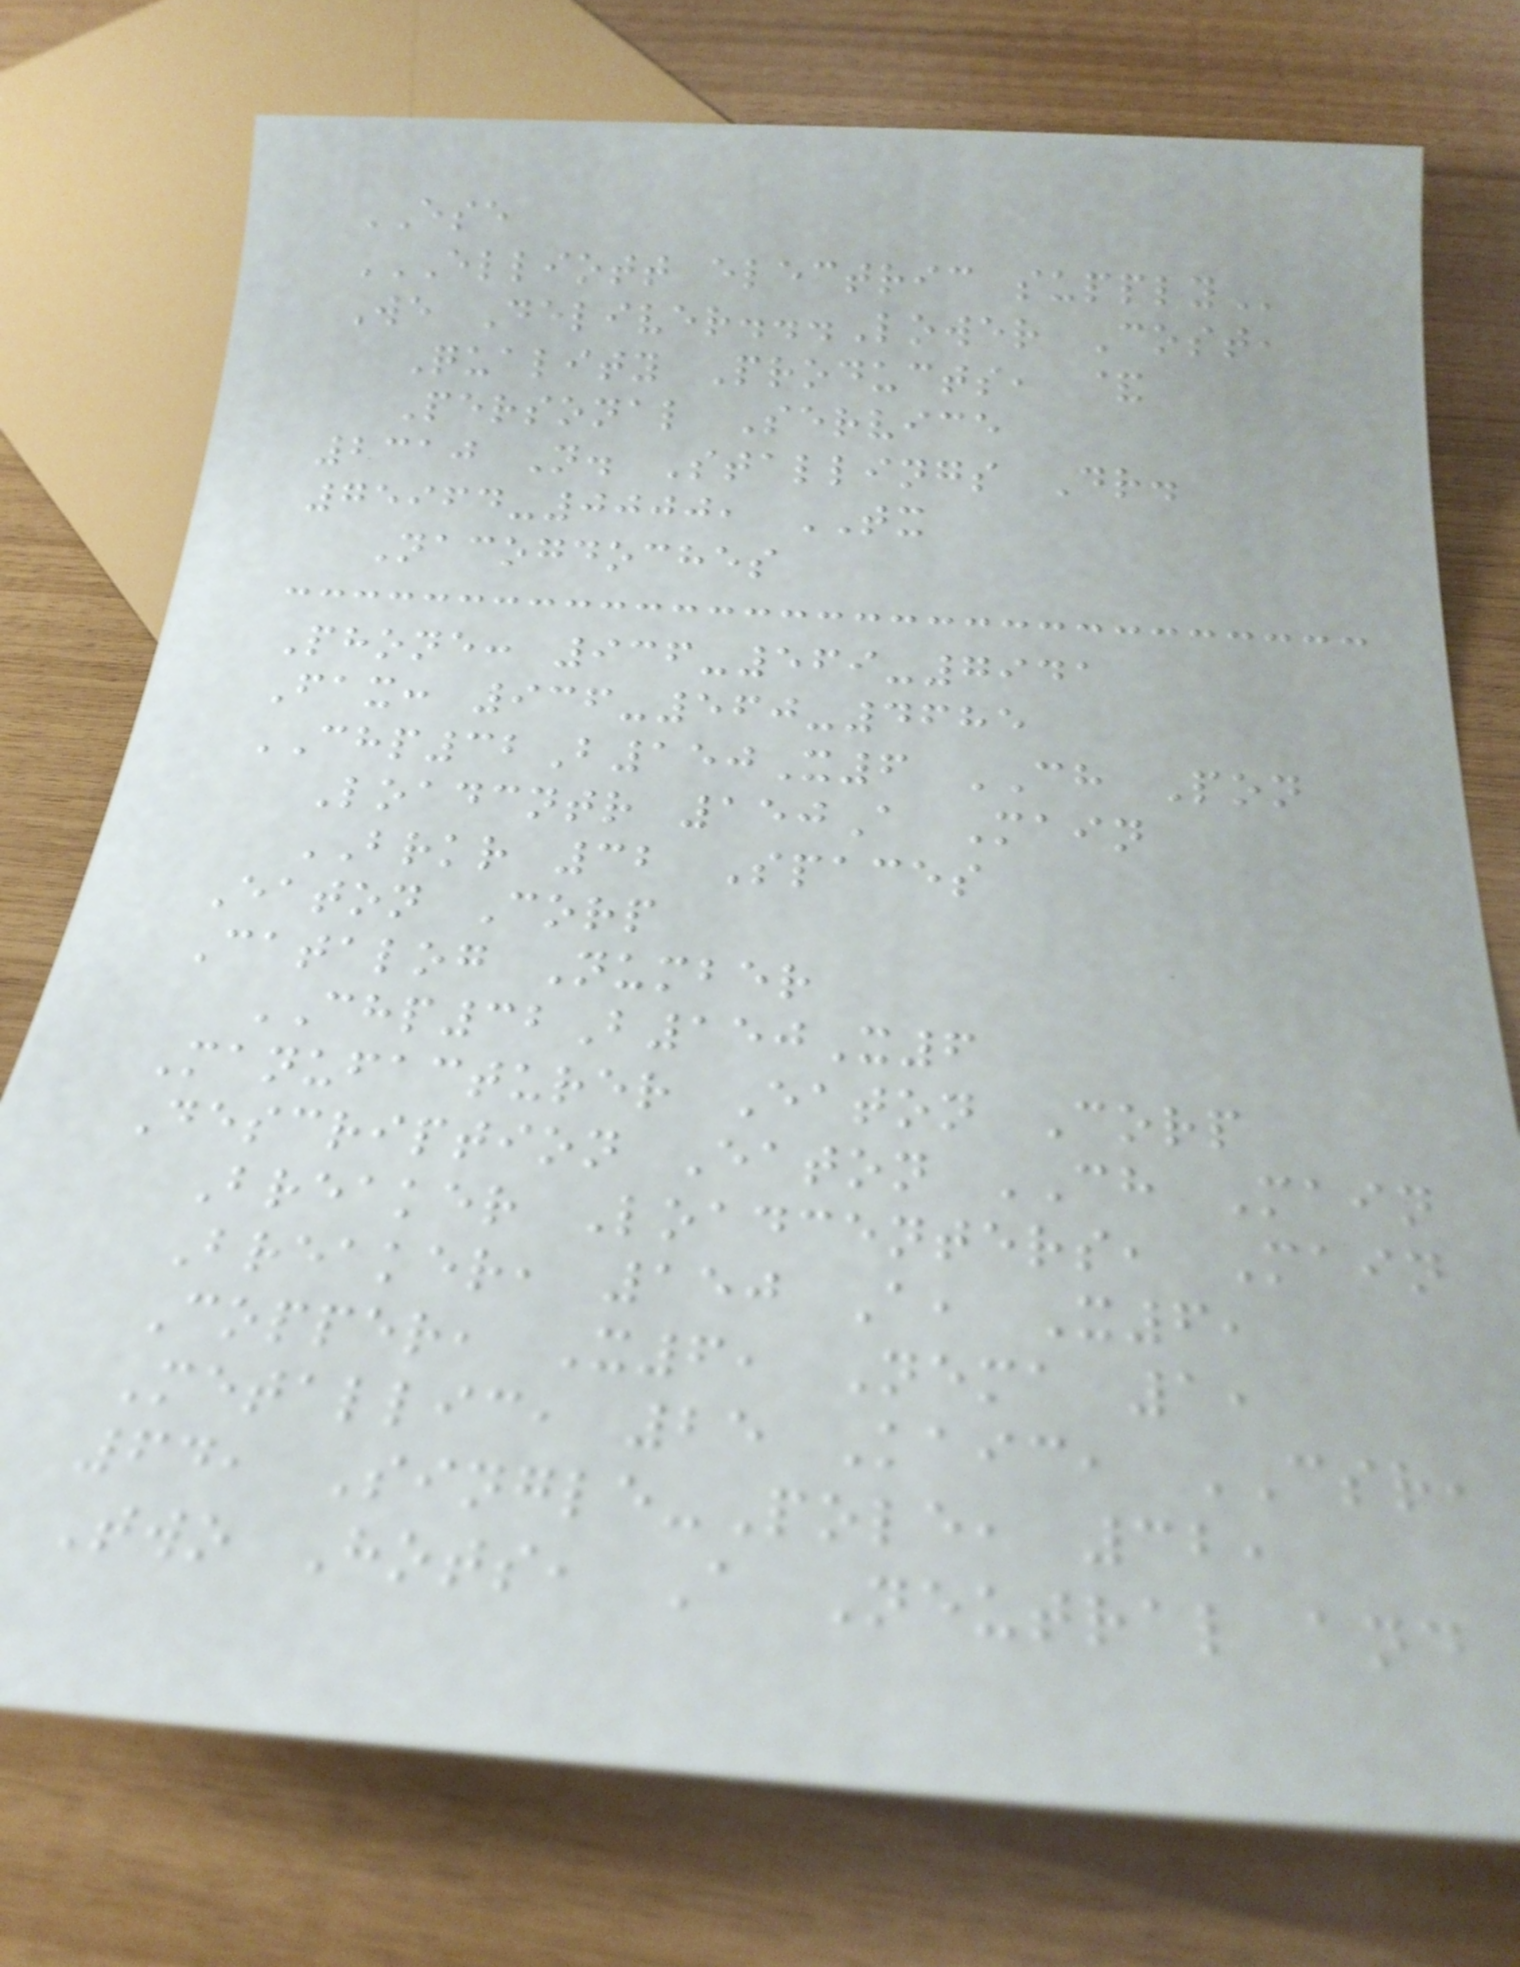ESE
ELLIOTT ELECTRIC SUPPLY
We Deliver...Lower Cost,
Quality Products, &
Personal Service
2310 N. Stallings Dr.
75964-0000, TX
Nacogdoches
Phone: 936-569-7941
Fax: 936-560-4685
CHP32B150X6 CH Pon
Loadcntr 150A Main
BRKR 32 Spaces
Eaton Corp
Catalog Number
CHP32B150X6
Manufacturer Eaton Corp
Description Eaton CH Main
Breaker Loadcenters, Main
Breaker, 150 A, X6,
Copper, X6, Nema 1,
Metallic, 25 Kaic, CSR,
64, Single-Pole, 32,
Two Hots, A Neutral and
